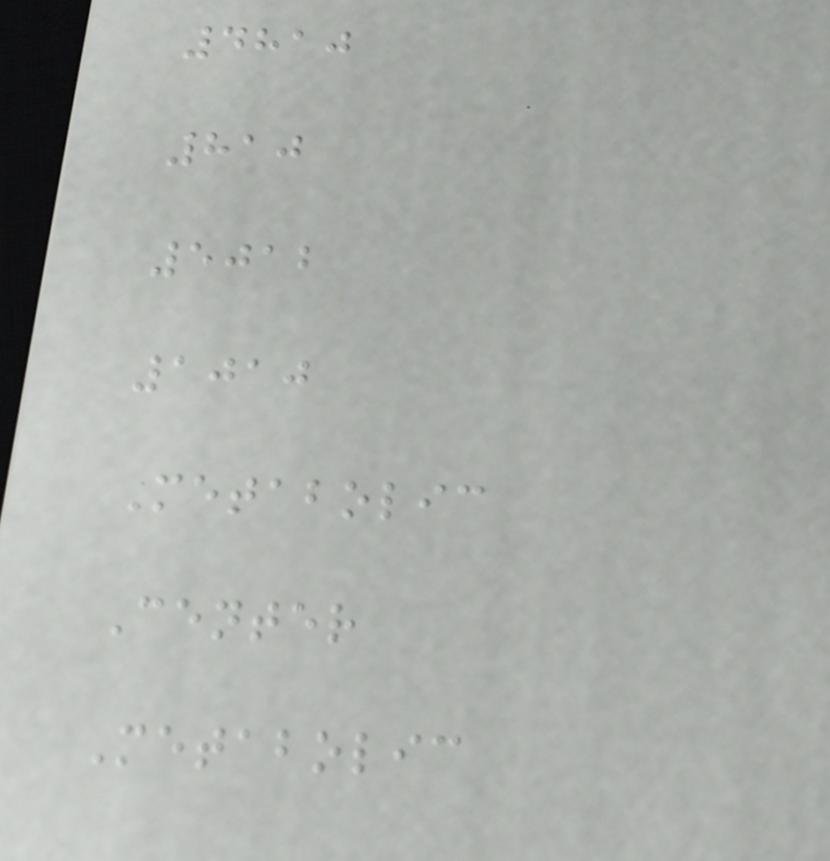4810
810
5012
1010
Metabolic
Center
Metabolic
